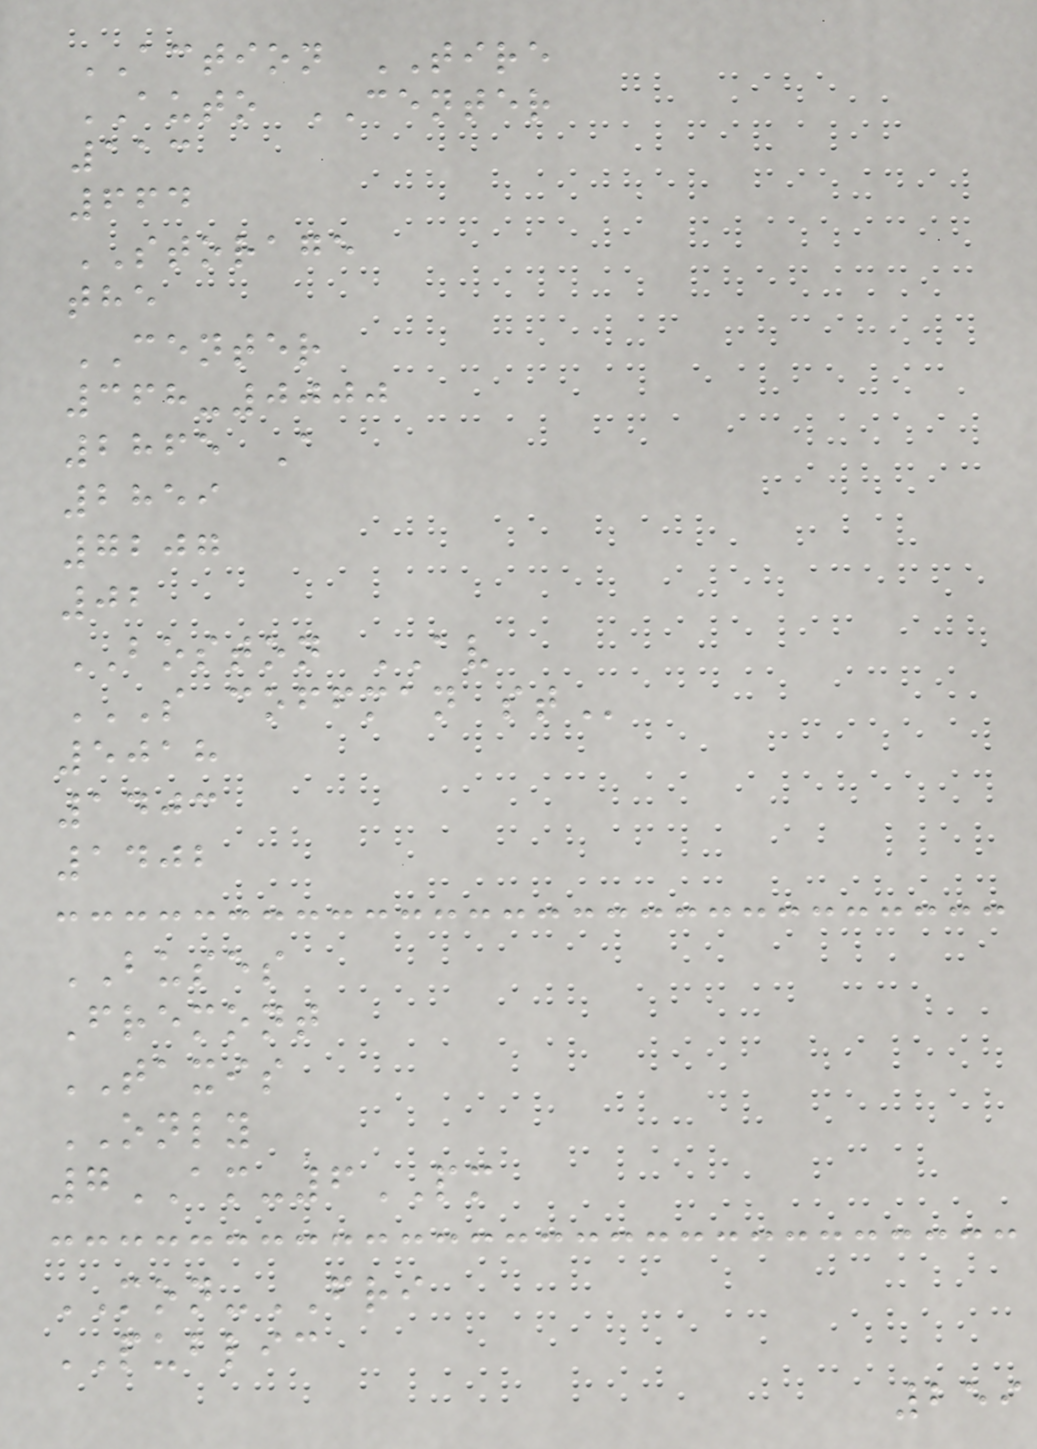ACTION TIRE
AUTO CENTER
113
664
STORAGE
the
CENTER
368-0000
2865 A
2859
7207
02
BOSTON AV
S COFFMAN ST
5018
1403
1402
BUSES
Fremont
TAXIS
ONLY
7AM-6PM
MON-FRI
PUBLIC
259
